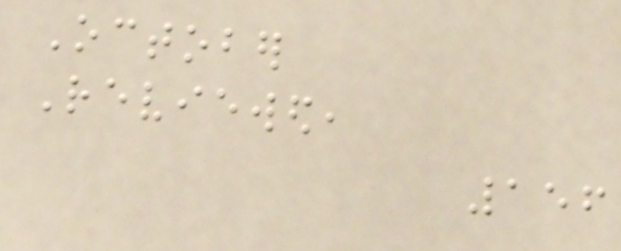October
Reviewed,
156
